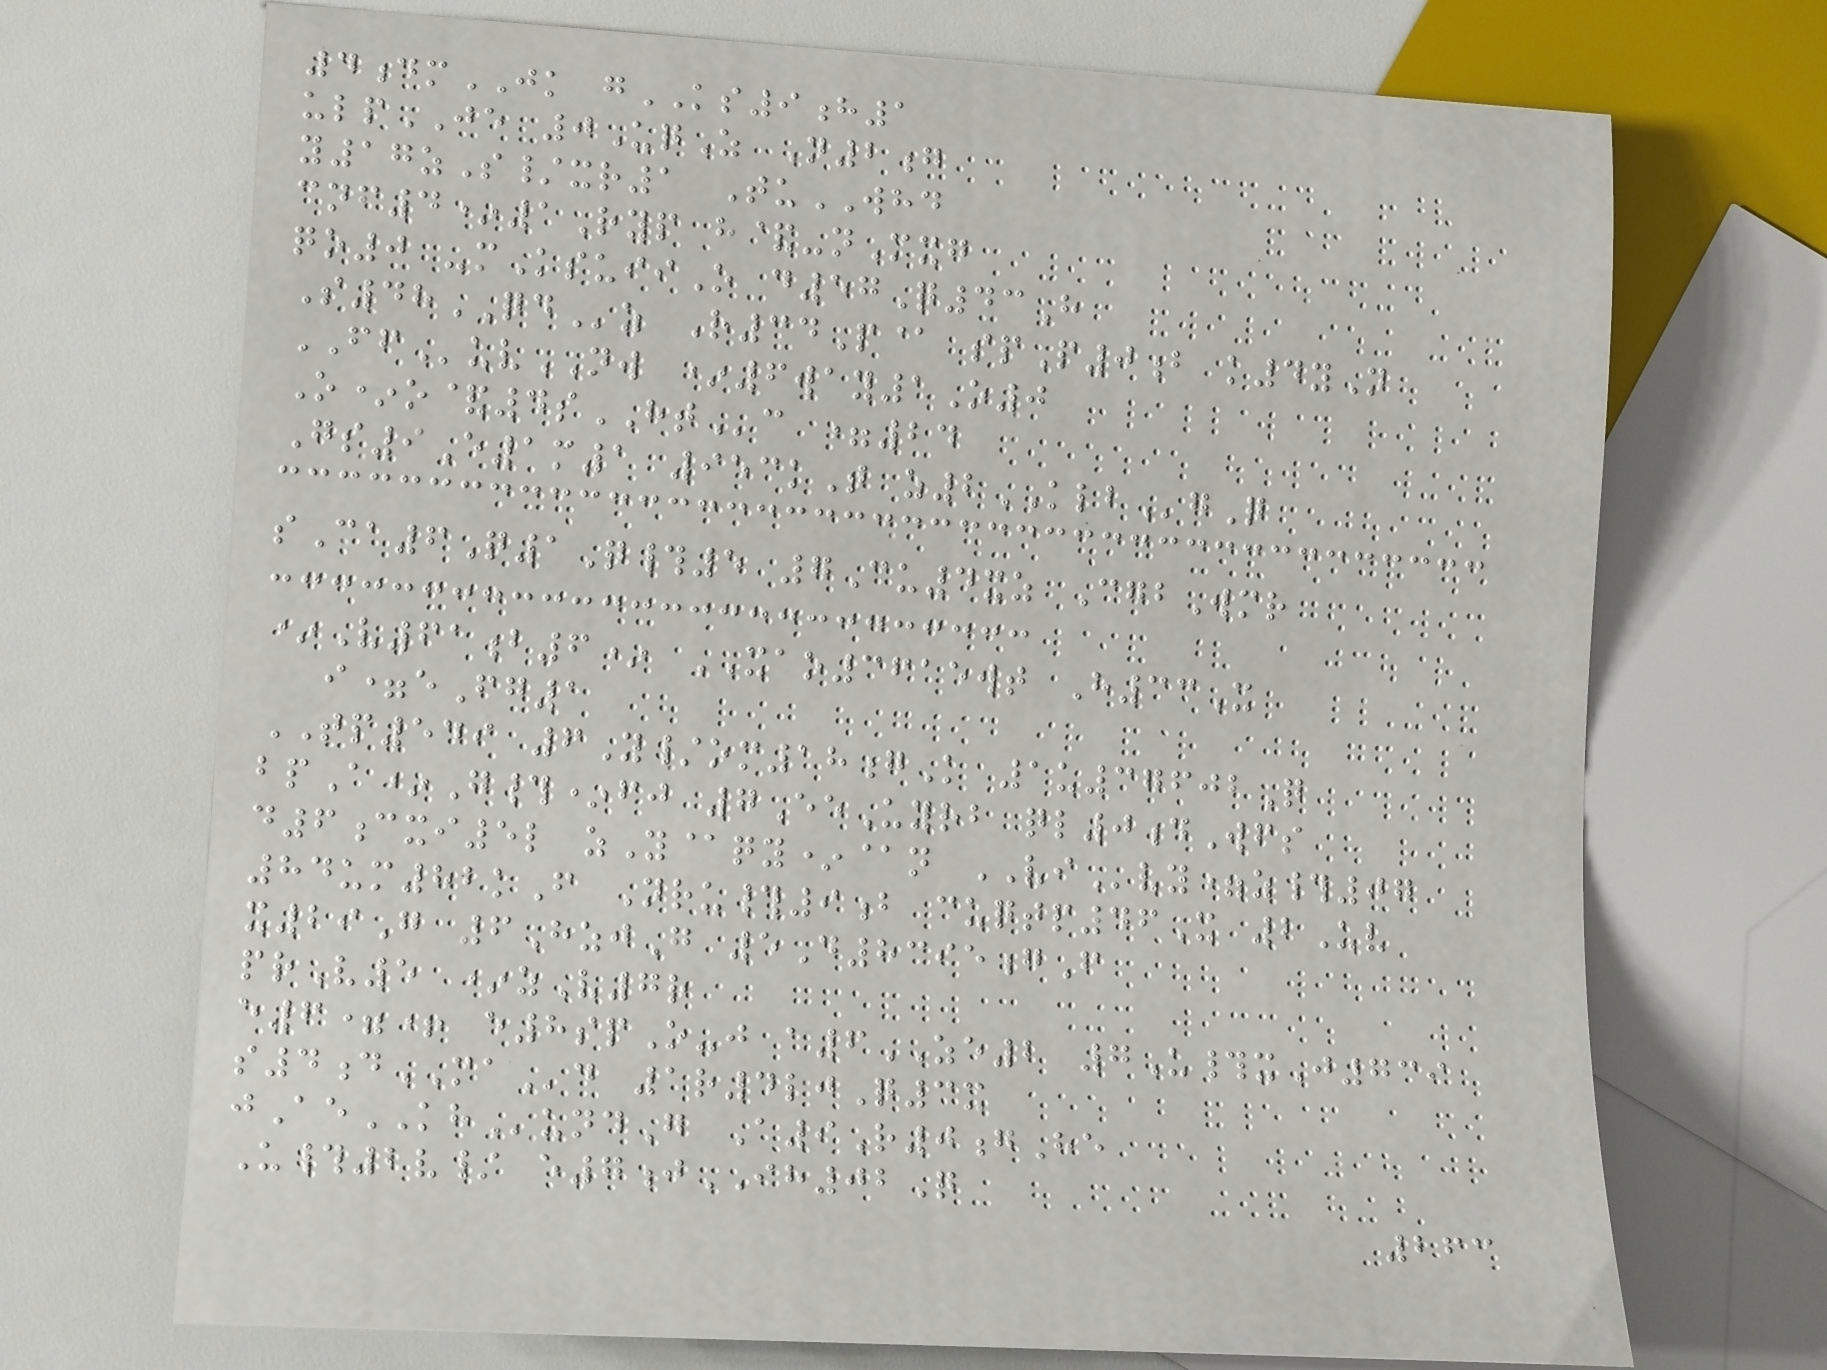4dmJK gKS9h1
ulpJE 0UqZ N2g
y17zS/xr1 TuWHD
cnf4*1Ryp h&-nMxg
qo0 -mKsuiiO d57Q43H
S48QDz R34P@ spP0b k4yN
FFuvNW *6way1O0
O*o&4sHTc =24
Gs9E1m1 953kT z2KLBgQ
sCa6Q1Q#5 7Cu4xz CgbWmr
*V61b6* XAO3615wt H33X
i=eFg1
TP549 6Y/om18gK 1u37602Q
bpA*G#*fj 7EeUyrb ql0dWfs
d6cxi5l zY@qy*@n VIvy=z#07
84um82kF Nru#9b cuqtp46X 2Uv
x29G 6HzjG 5D8395gF
prV5 *zV7r
e6=+ e8spO-j a6ZE2 7U#xJ739
s4dMAd 1r4ljQ3x
jAeKHundG A9R0gHe
U#2v/ e7jIH02Q
263
